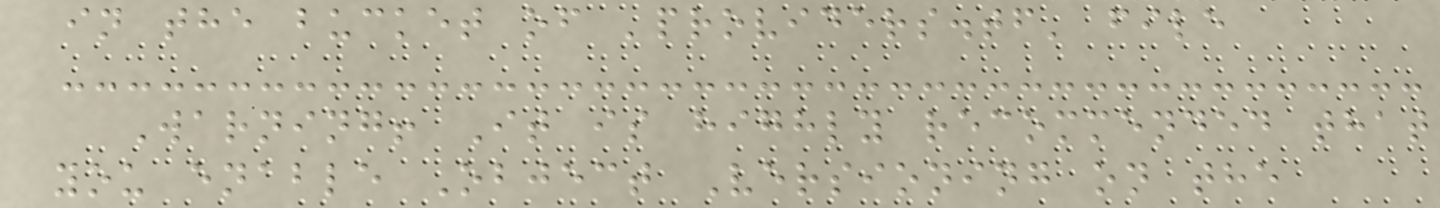in the bucket of 'providers.tf' file
Warning! It is highly recommended that
you enable Object Versioning on the
